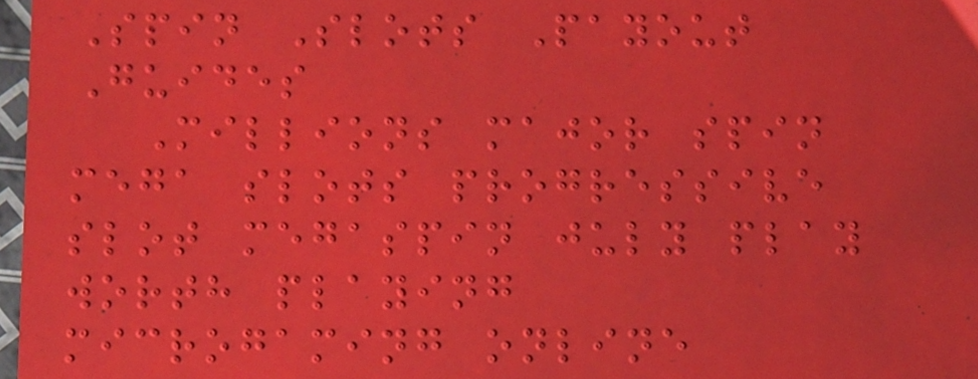Spin Slots Payout
Guides
Millions major spin
mega slots progressive
slot megaspin july play
worth playing
microgaming online
